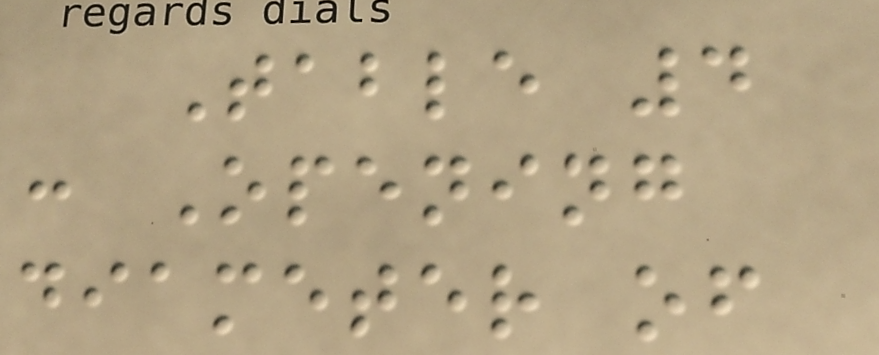Table 4
: Opening
diameter of
